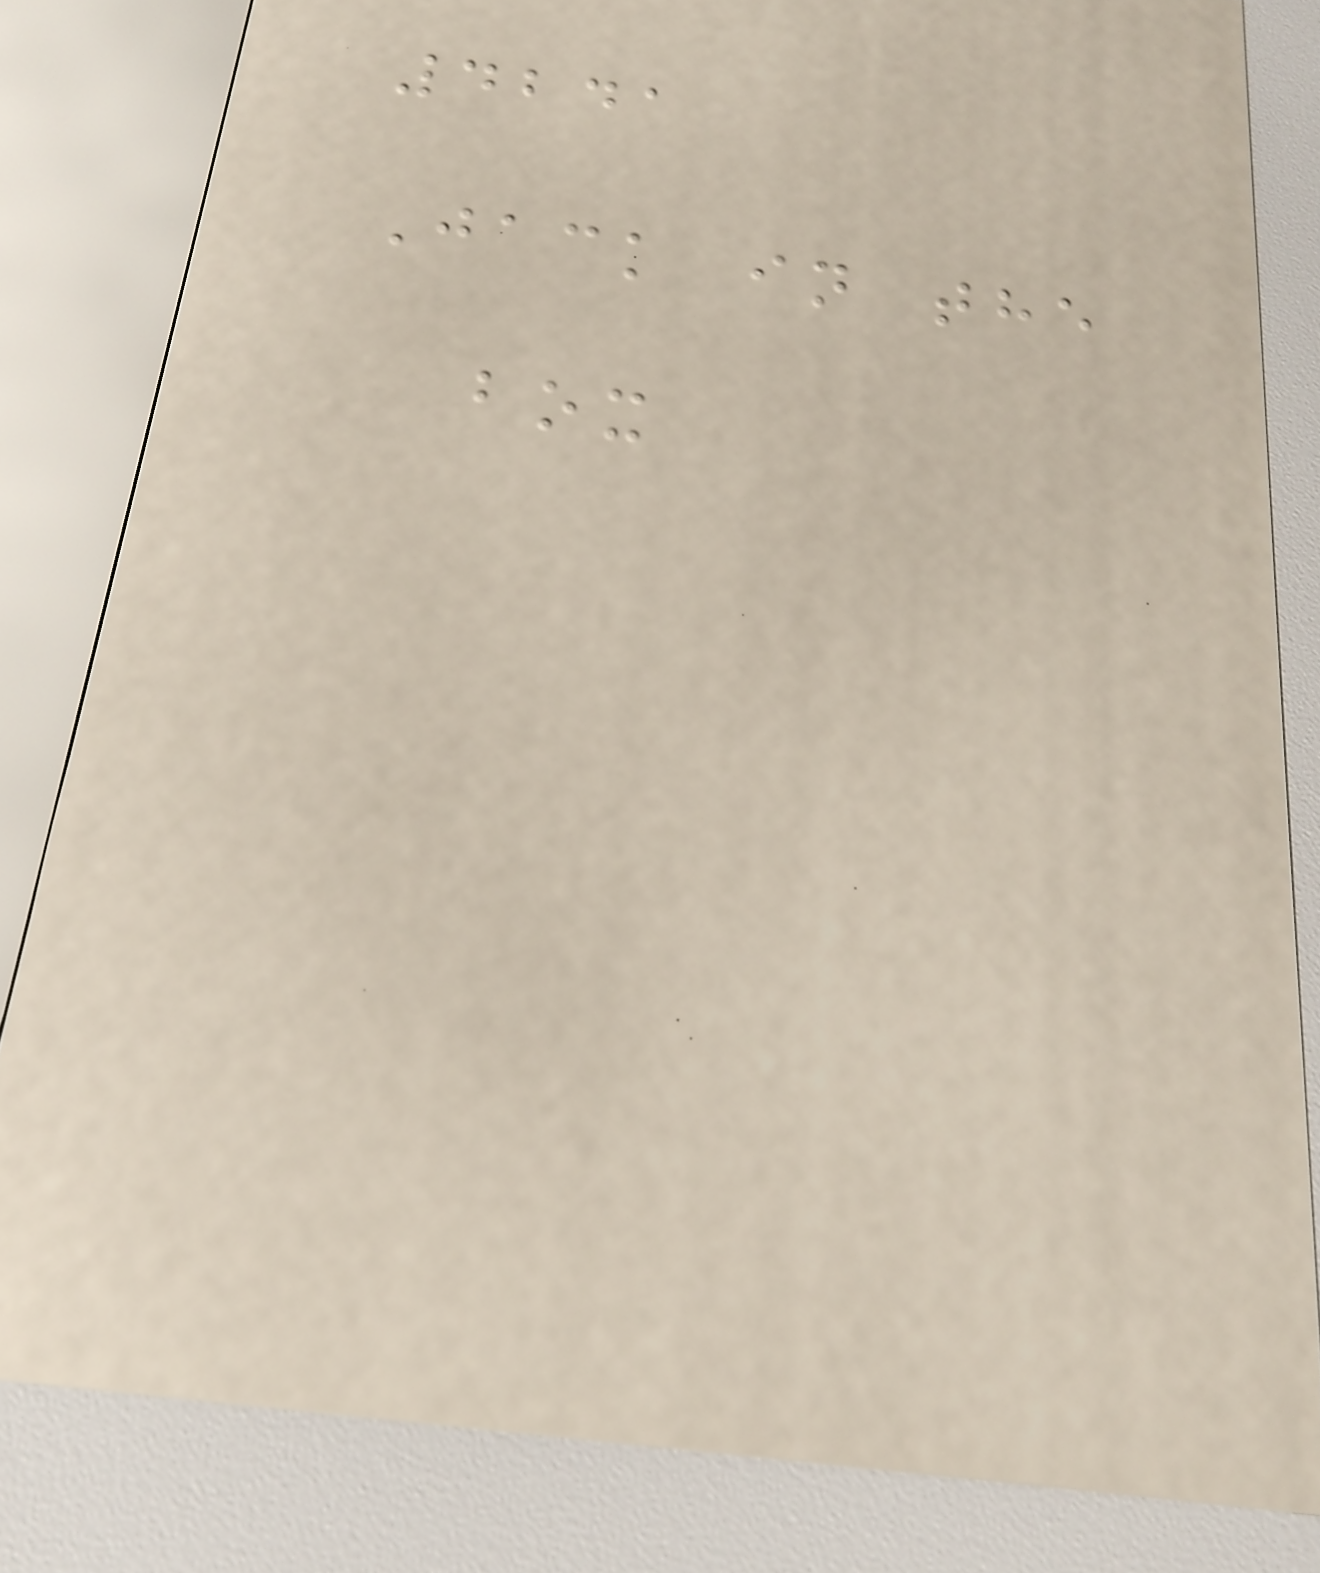4241
Jack in the
box
